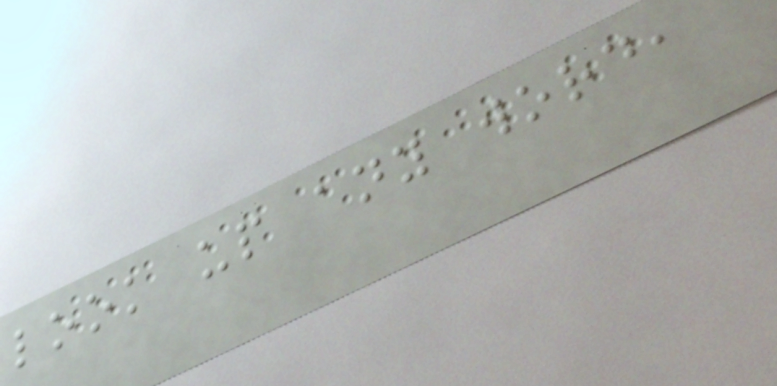look up any word,
